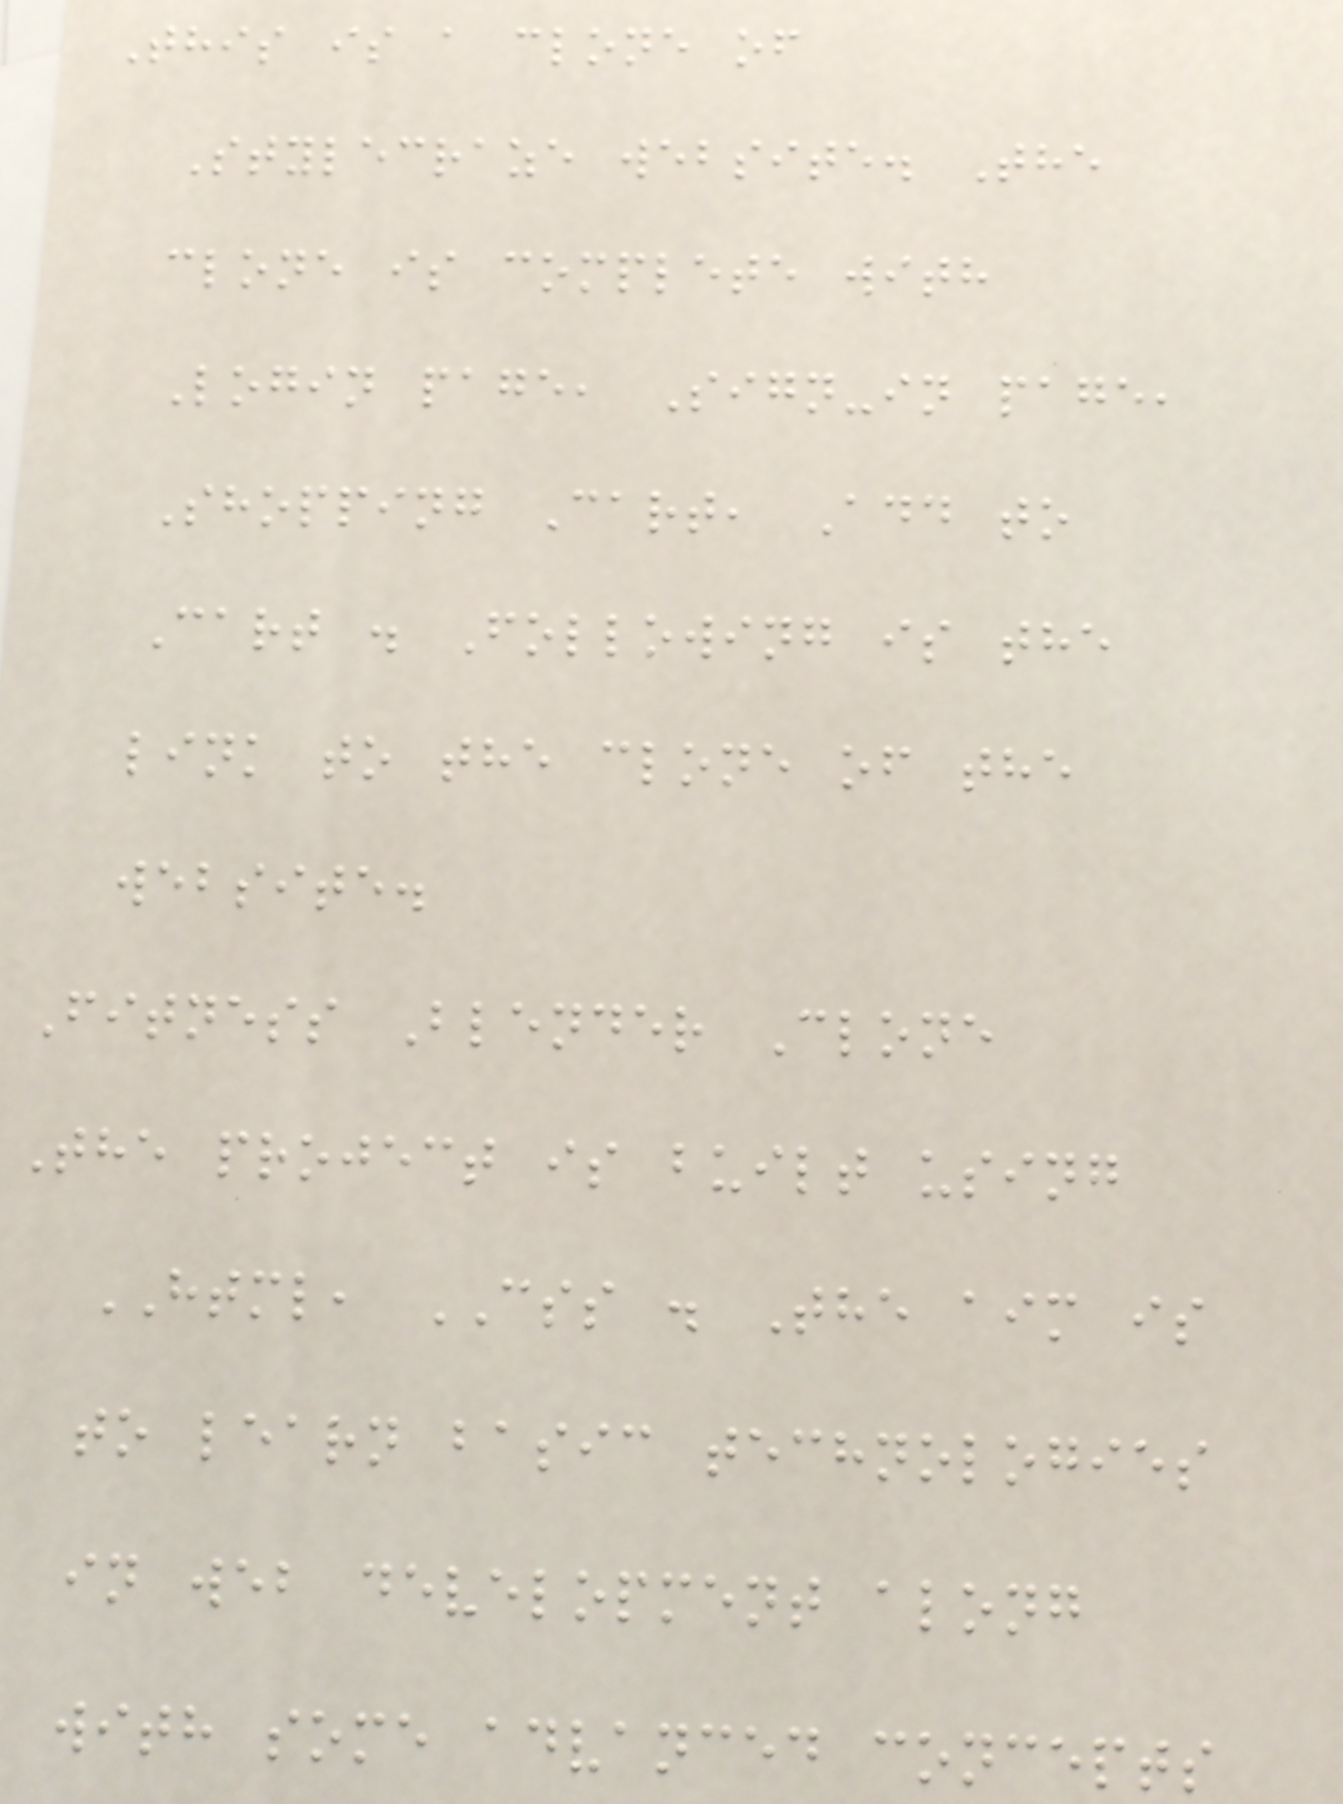This is a clone of
Stylecraze website. The
clone is complete with
Login page, Sign-in page,
Shopping Cart, Add to
Cart . Following is the
link to the clone of the
website.
Fitness Blender Clone
The project is built using
HTML, CSS . The aim is
to learn basic technologies
in web development along
with some advanced concepts
